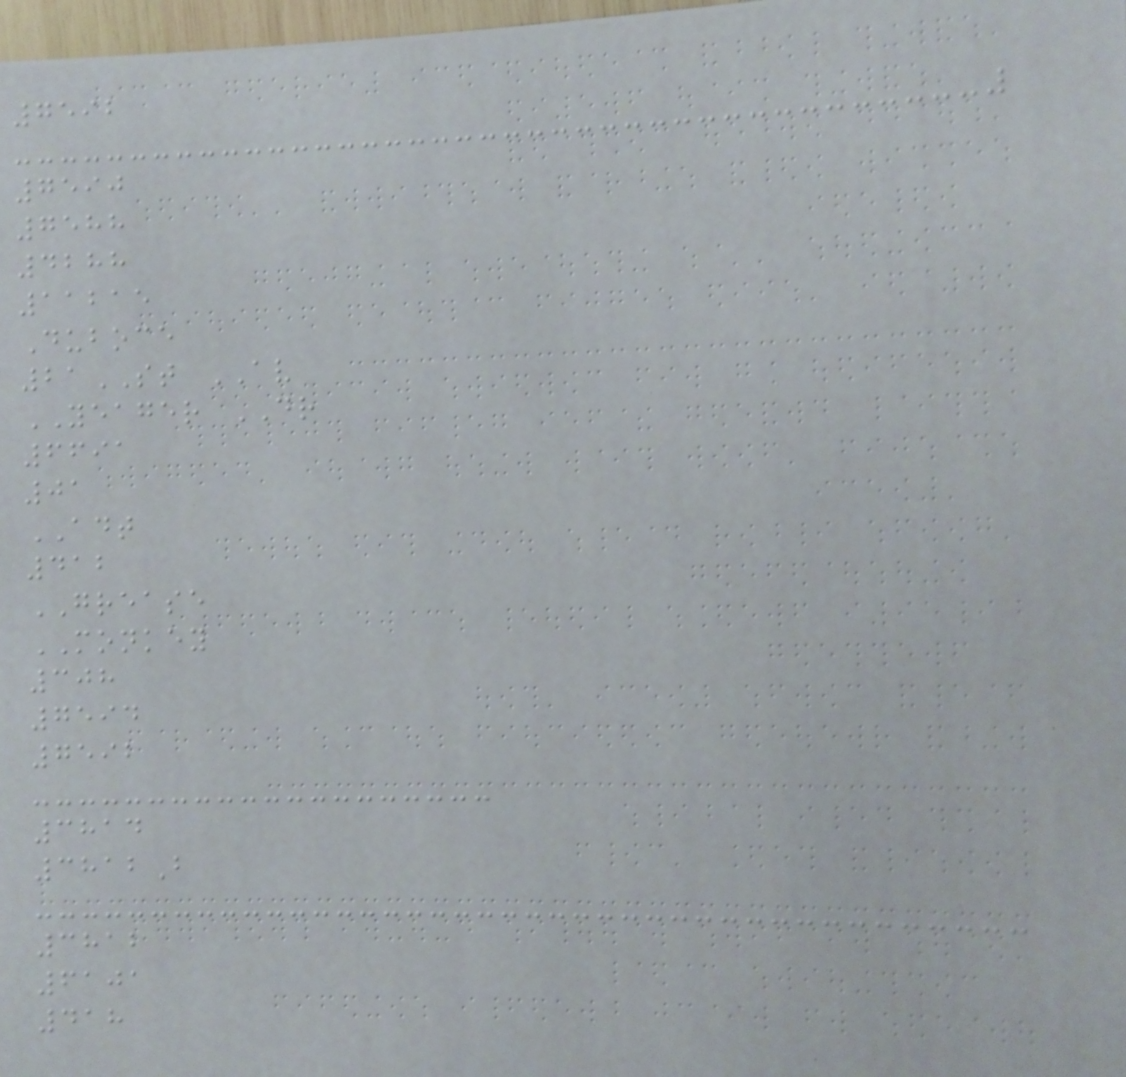7592
7590
7588
4288
11215
Duboce
21ST AV
YEAGER DR
6691
01
ADT
412
GREASE
MONKEY
308
7594
7592
3814
3812B
3812
6101
418
